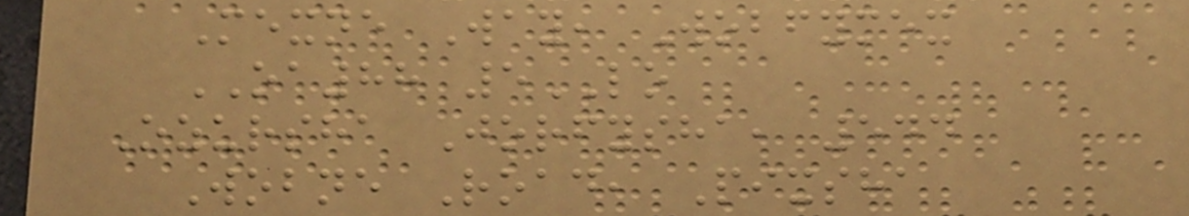Mexne Way, Wobfymex
OA88 5LO
Ozursha Jorfysha, 544
Wobne Road, Pixsha
